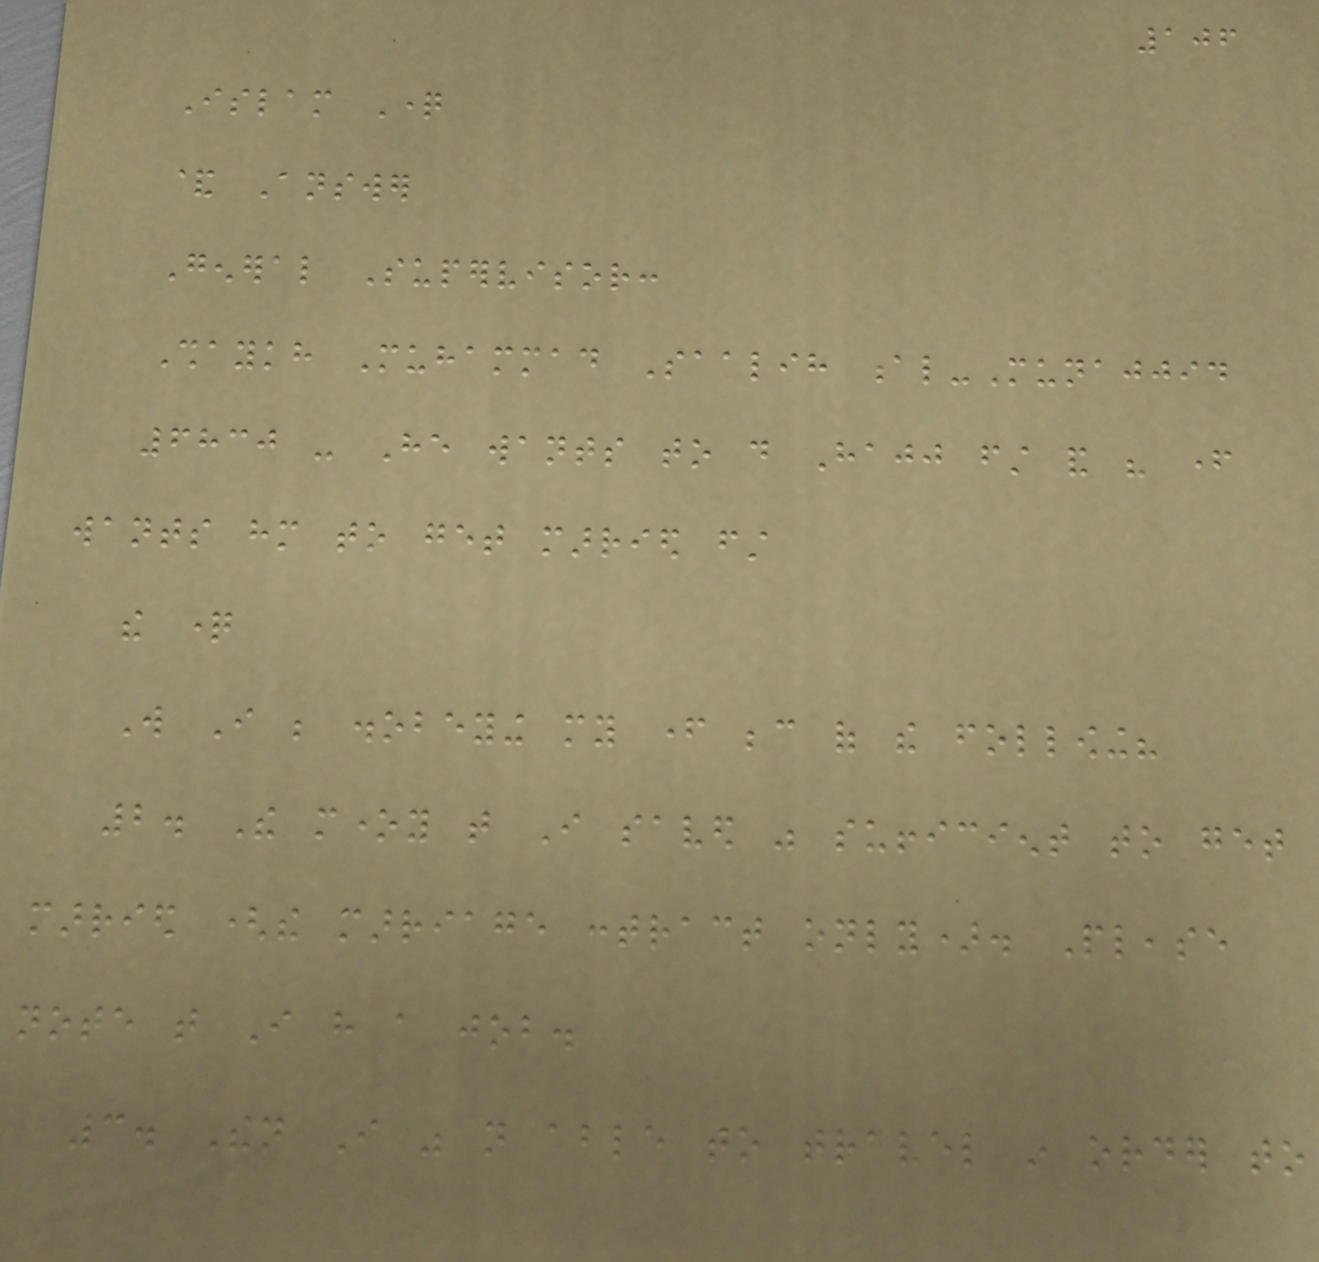106
Islam Question
& Answer
General Supervisor:
Shaykh Muhammad Saalih al-Munajjid
6830 - He wants to do Hajj first and his father
wants him to get married first
the question
Will I be disobeying my father because of the following?
2. The money that I saved was sufficient to get
married (the marriage contract only). Please
note that I have a job.
3. Then I was not able to travel in order to
